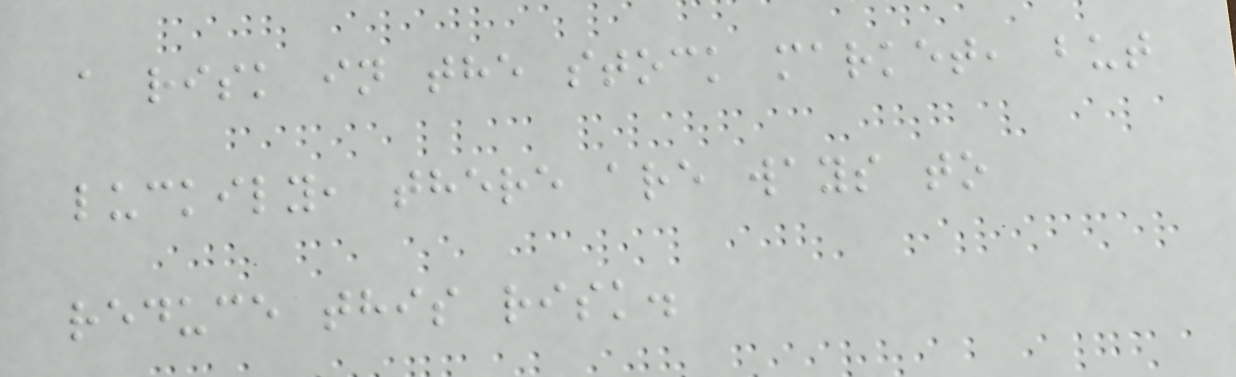a risk in the stock market, but
luckily, there are ways to
reduce this risk.
